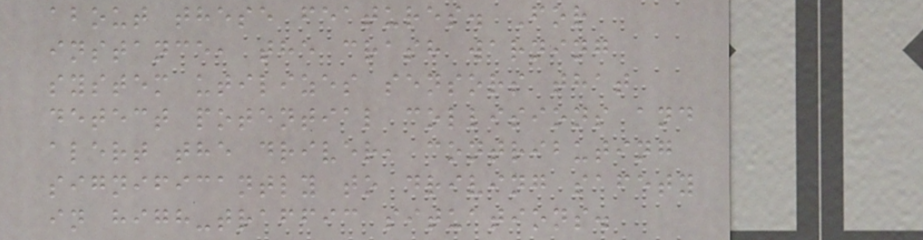about these features. For
instance, the crash warning
system utilizes sensors that
detect potential collisions and
alert the driver, contributing
significantly to driving safety
in high-traffic situations.
